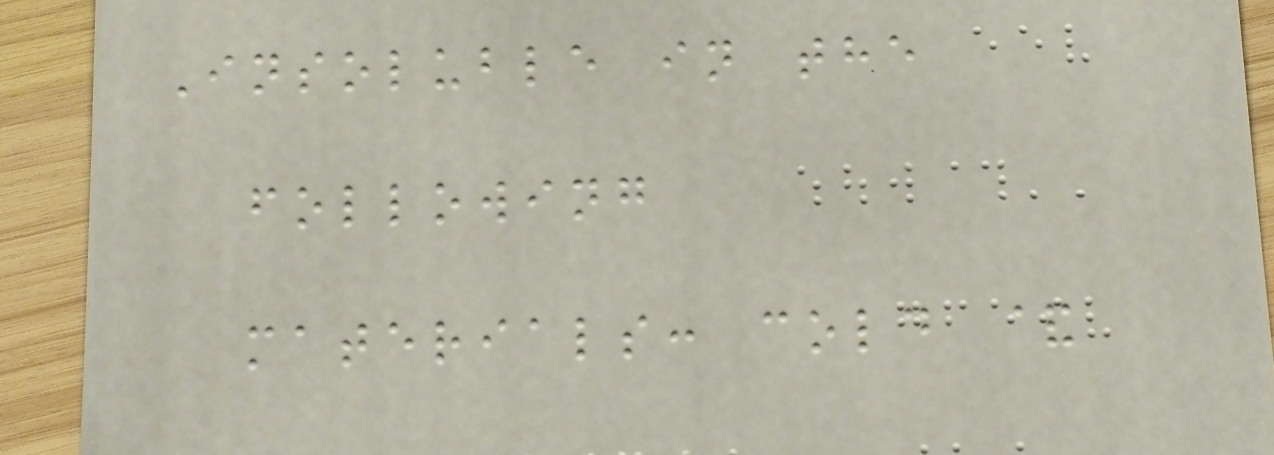Insoluble in the
following
materials: cold &
